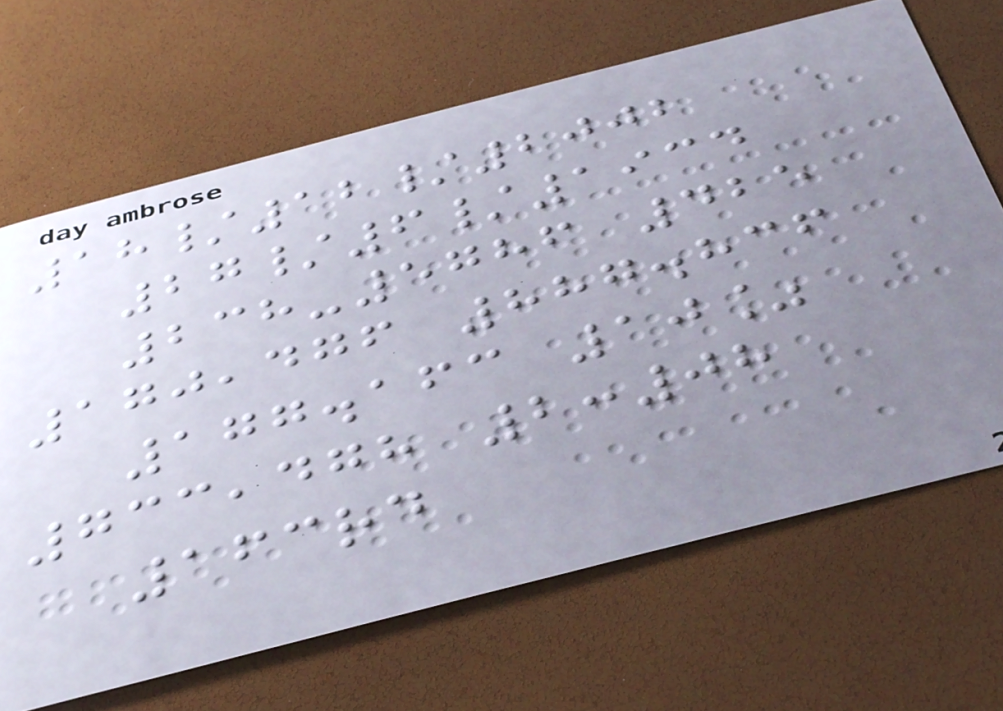18/12/2002
27/6/1934
238-5786 425
170,476 887.836
177.163 10%
733,478 2:08
163rd
